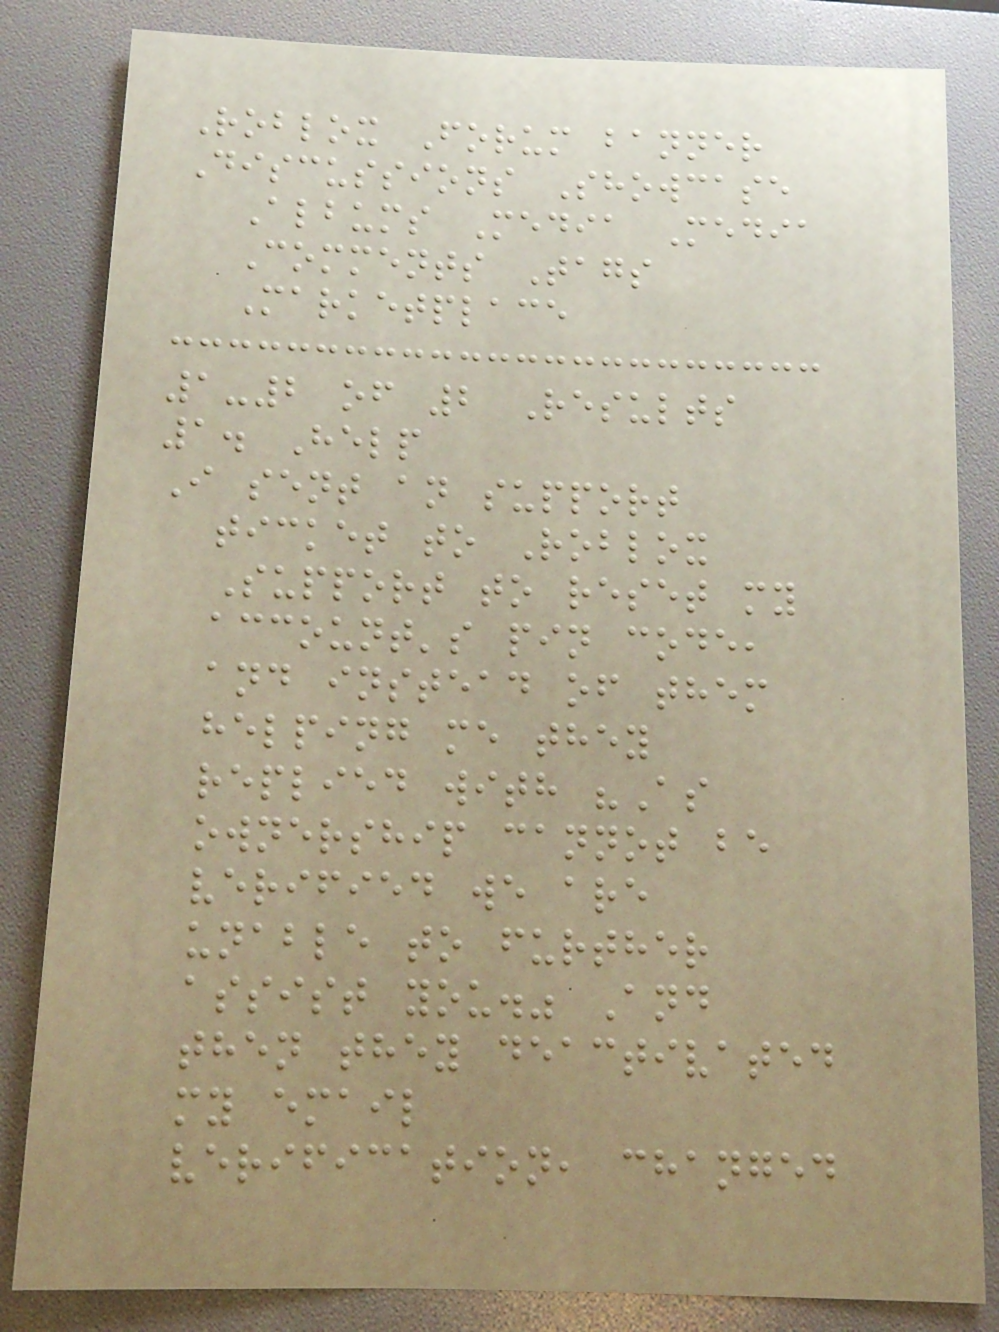Roblox Forum banner
Discussions Showcase
Albums Media Media
Comments Tags
Marketplace
1-2 of 2 Results
1. Help
I sent an support
ticket to Roblox
Support to reset my
account's pin code,
and instead of them
helping me they
replied with "As
ownership cannot be
verified we are
unable to further
assist you." And
then they deactivated
my email
verification, changed
